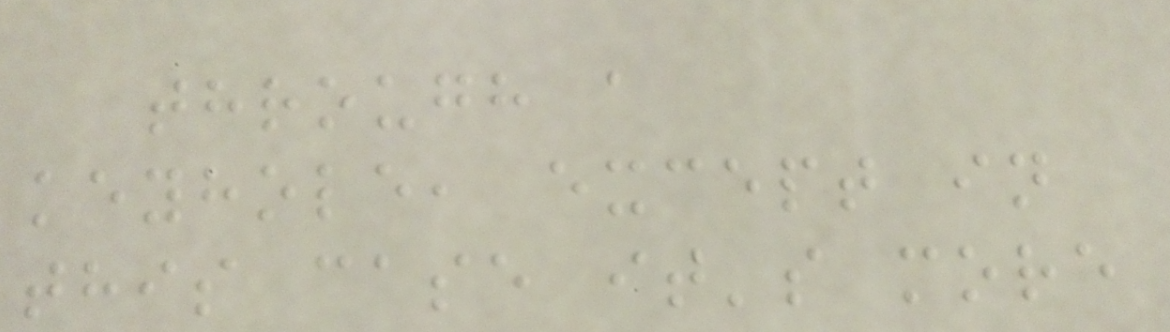through a
keyhole, except in
this case it's more
